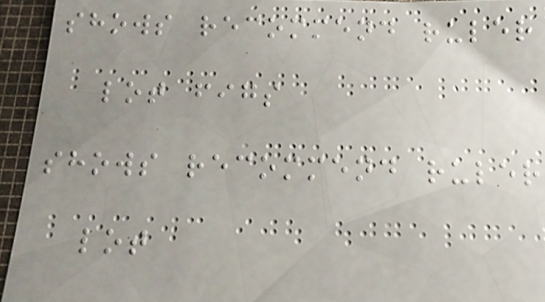shows recommend ruler
lot figs
shows recommend ruler
lot
